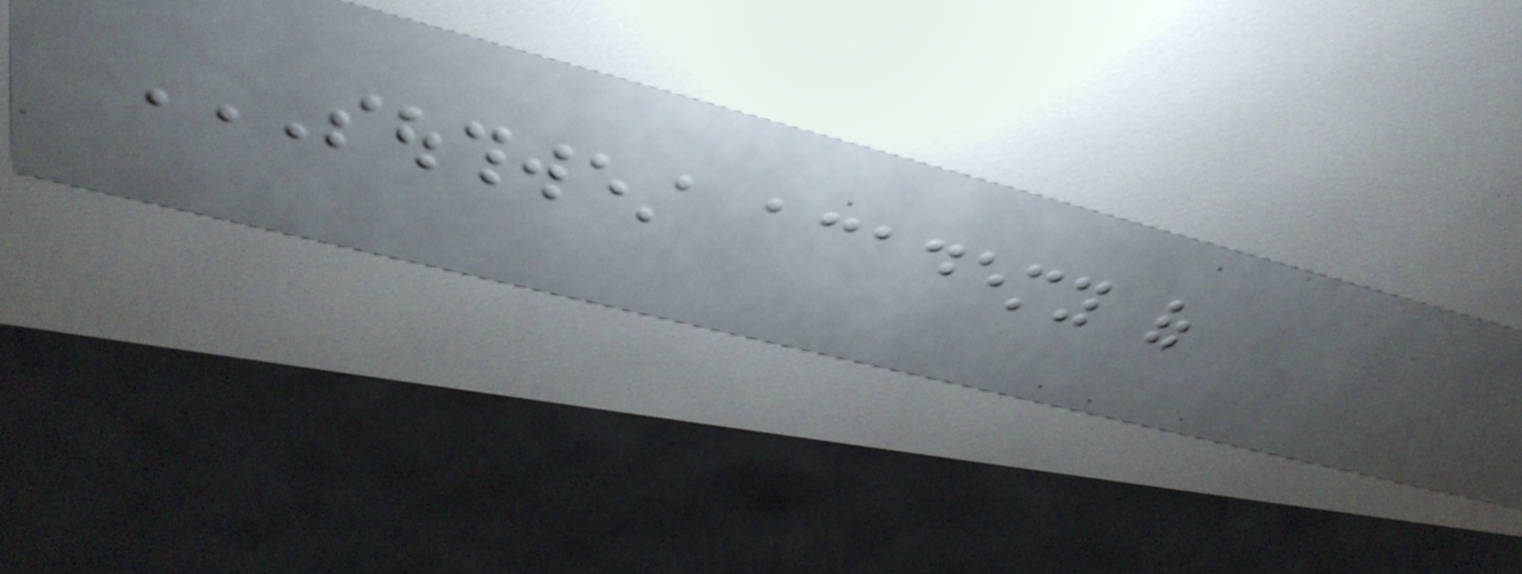SOUTHWEST ACADEMY OF
